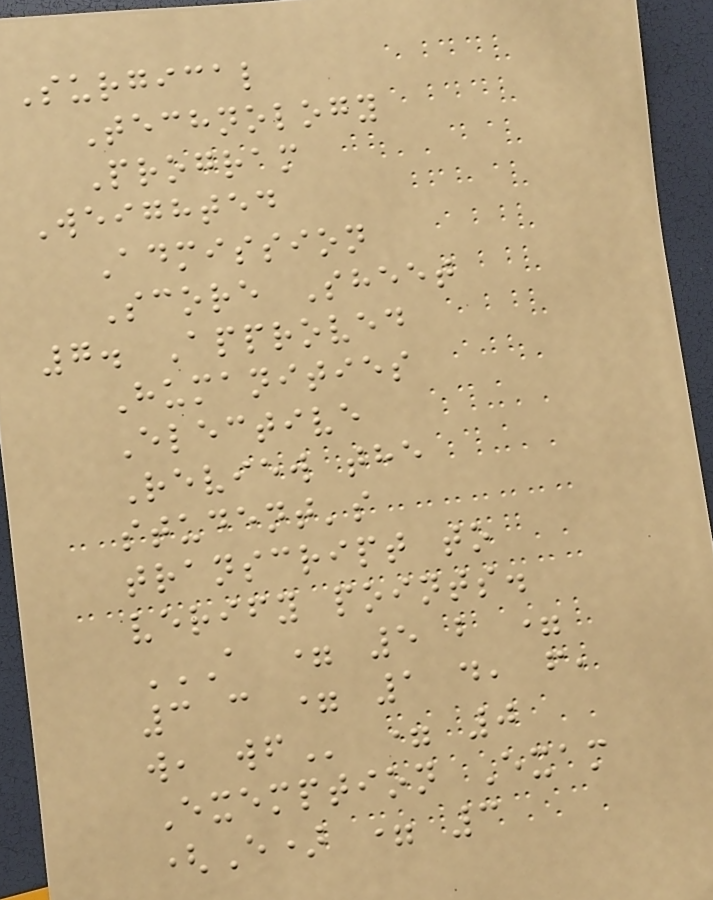Surgical
Technology
Program
Weighted
Admission
Score Sheet
7. Approved
Humanities
Elective
Review the
student's
transcript to
verify points.
A = 5 B =
3 C = 1 D, F,
W, WF = 0
Exemption Exam
(E) = 3
